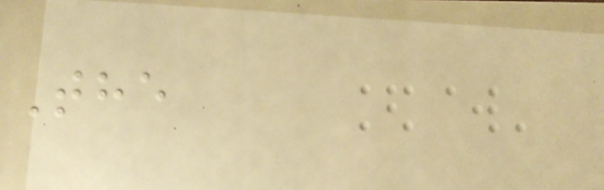The
